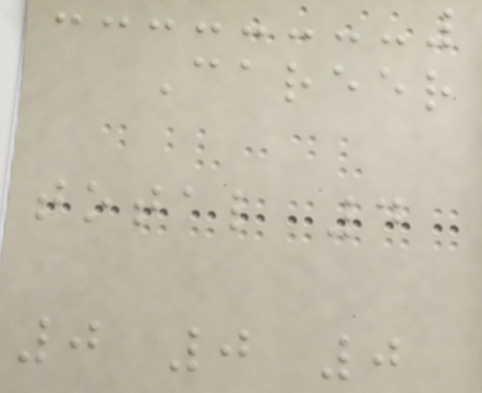Career
total 4
0 0 0
